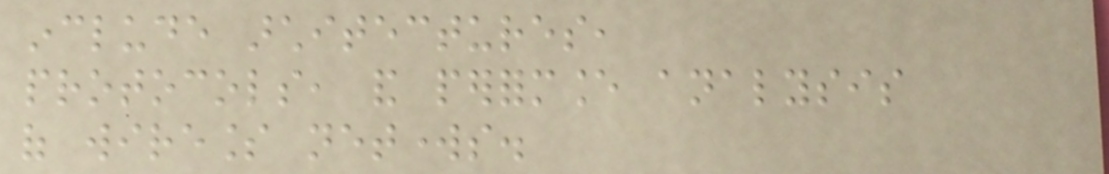include architectures,
protocols, and performance analysis
of wireless networks.
